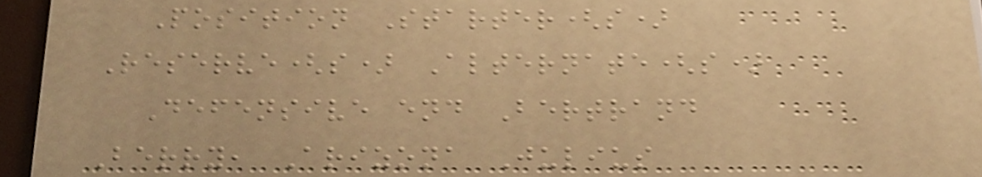Position Starter(s)
Reserve(s) Alternate(s)
Defensive end Bertrand
Berry, Arizona Julius
